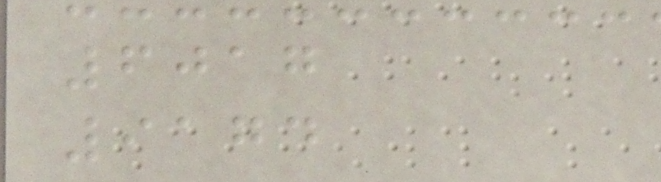6017
9174
